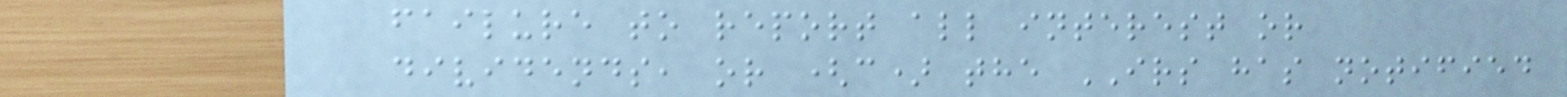failure to report all interest or
dividends, or (c) the IRS has notified
